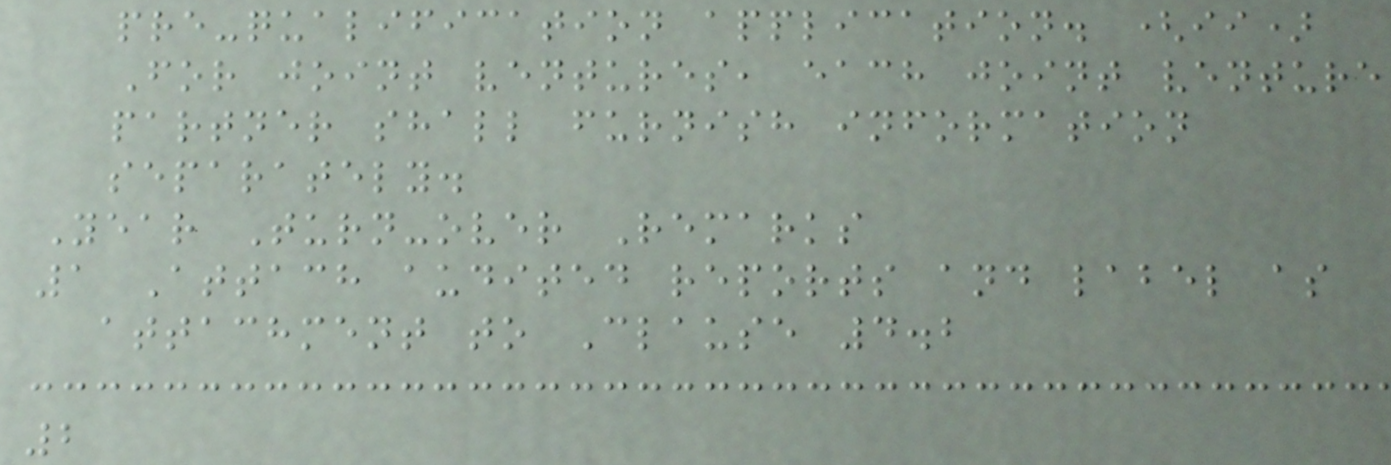pre-qualification application. (ii)
For joint ventures, each joint venture
partner shall furnish information
separately.
Year Turn-over Remarks
1 Attach audited reports and label as
attachment to Clause 4.2
2
